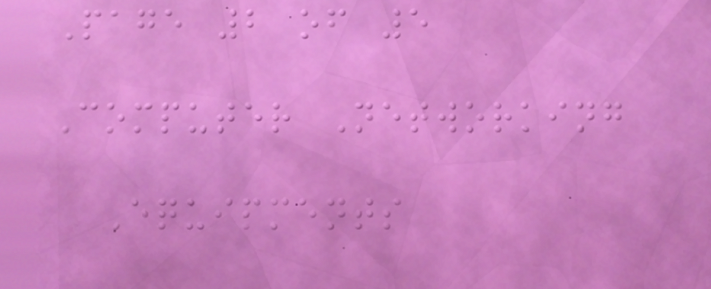Page 2 of 5
Computer Networking
Equipments
